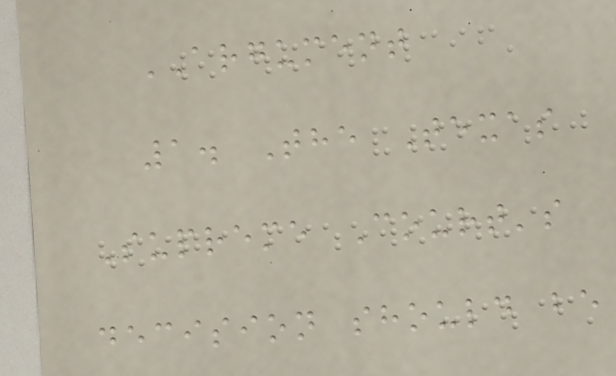ARGUMENT
1. The Texas
Supreme Court's
decision should be
